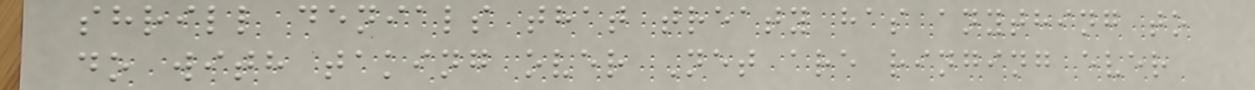shrill denials that treaty has anything to
do with taking over Net are ringing ever
